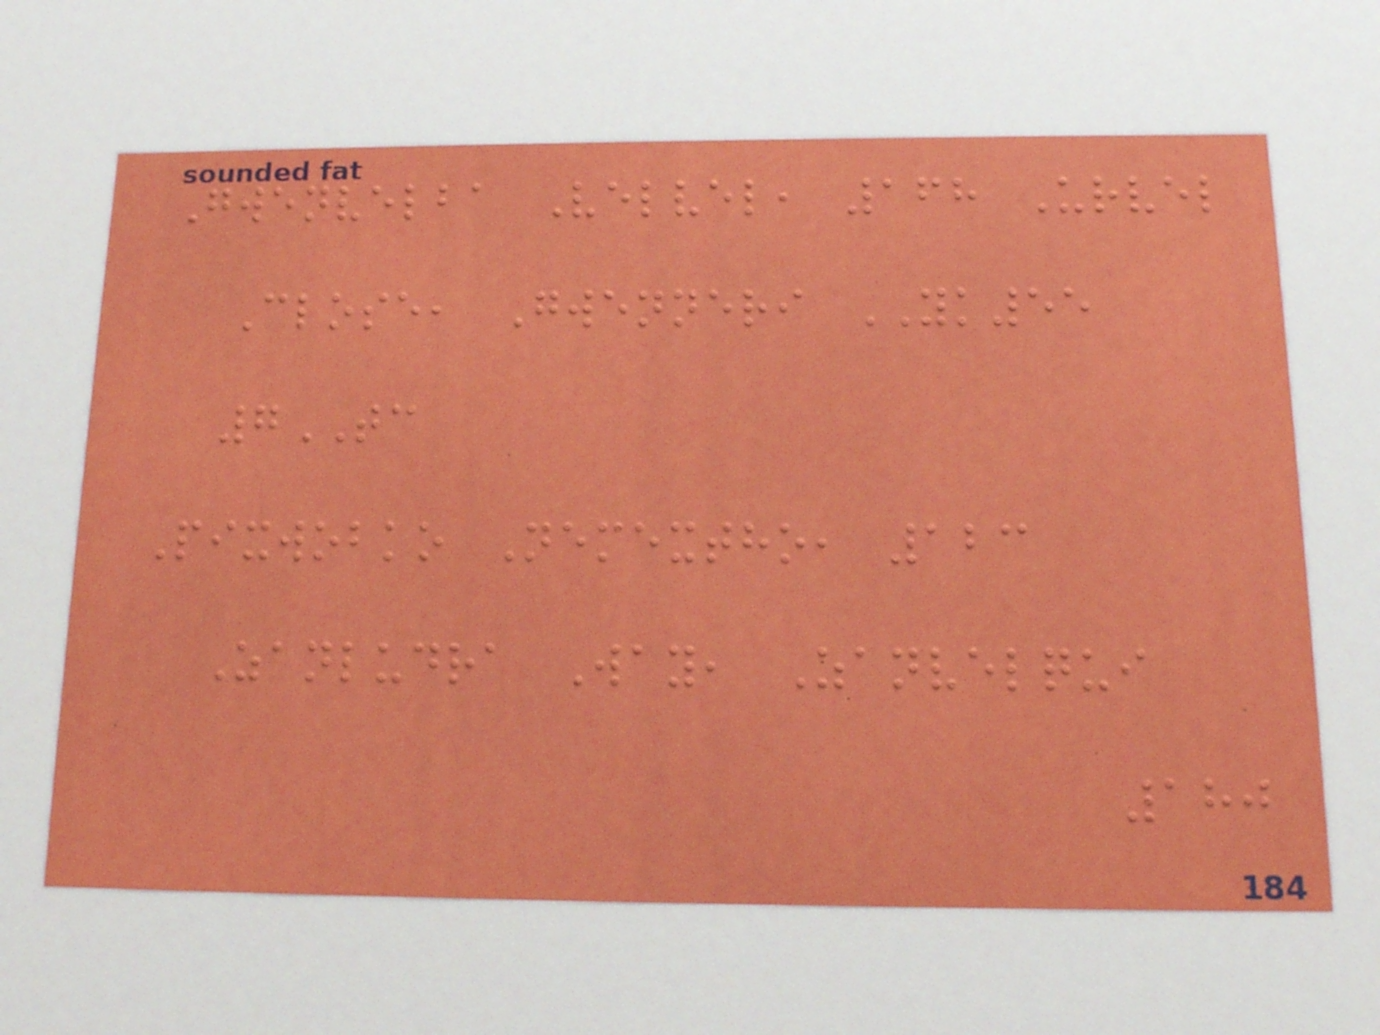Gwenvelba Velvel, 168 Urvel
Close, Gwenneri YK55
7TC
Pixwobko Nemextho, 123
Zanludra Way, Zanvelqui
180
